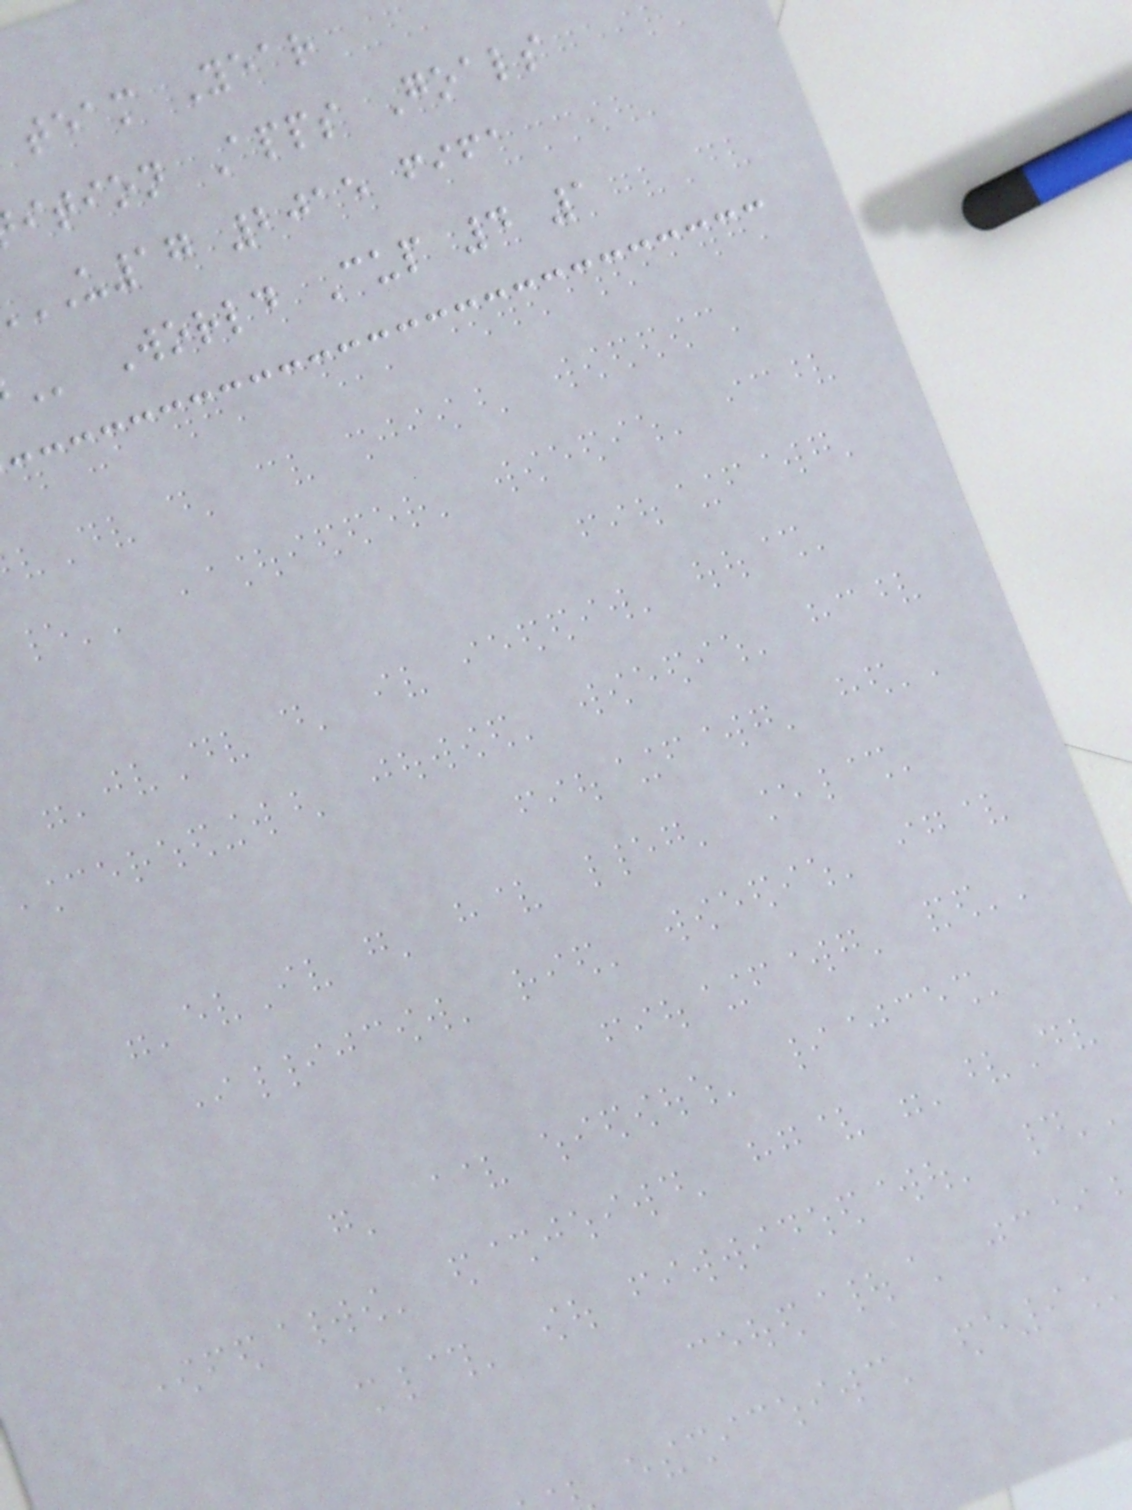team Year
ition Apps Goals
U17 2015 fifa
World Cup 4 1
